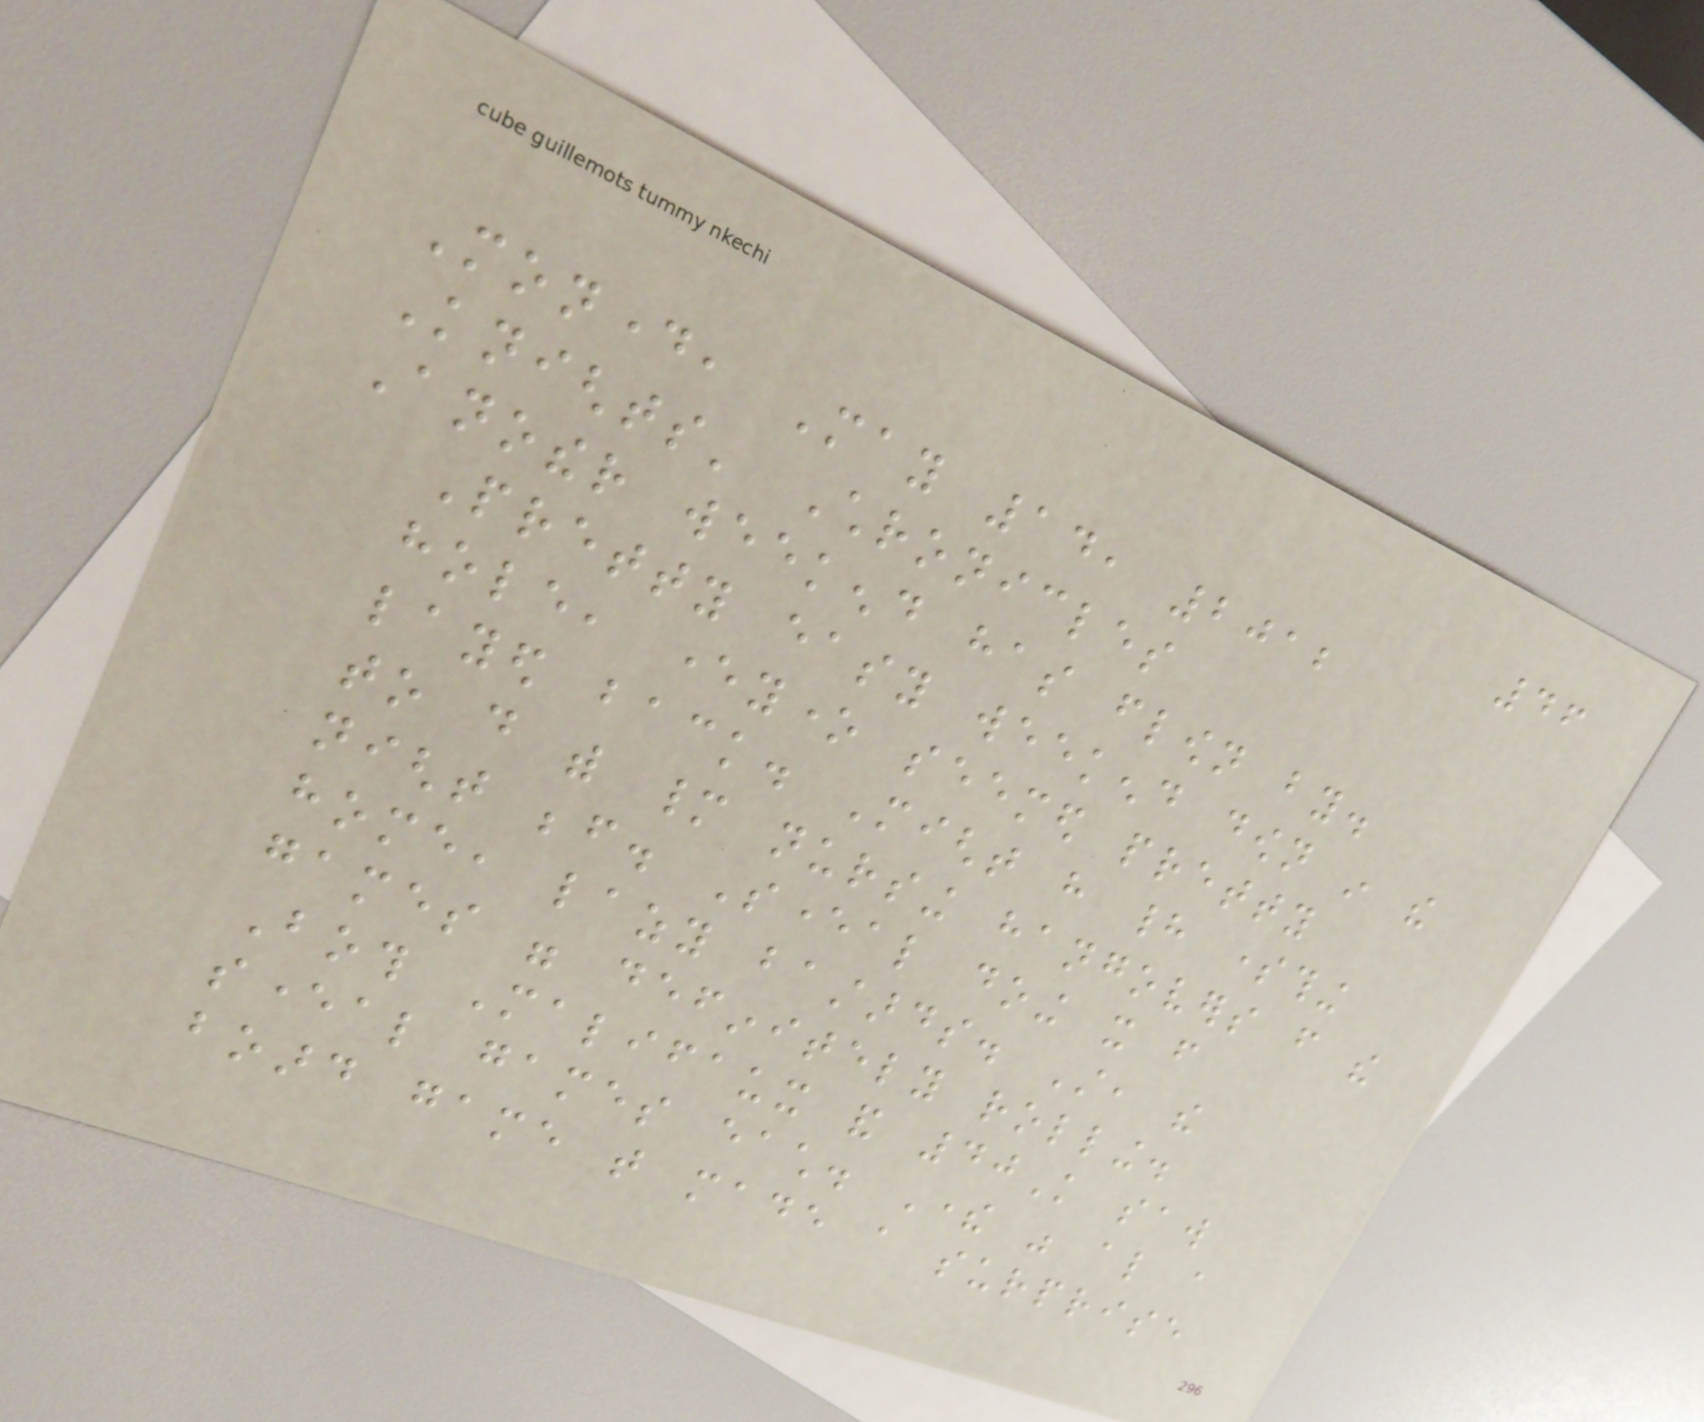46
Monday, May 14, 2012
Knights' Chronicles
Another weekend has flown by.
Pretty easy weekend down in the
hole, everyone seemed pretty
layed back. Might have had something
to do with many nursing hangovers from the
night before. Several doing it from
home, lazy bastards. Still, the
games were definitely rolling.
Both Malifaux and 40K saw
several games each. There was also a
board game that made a surprise
